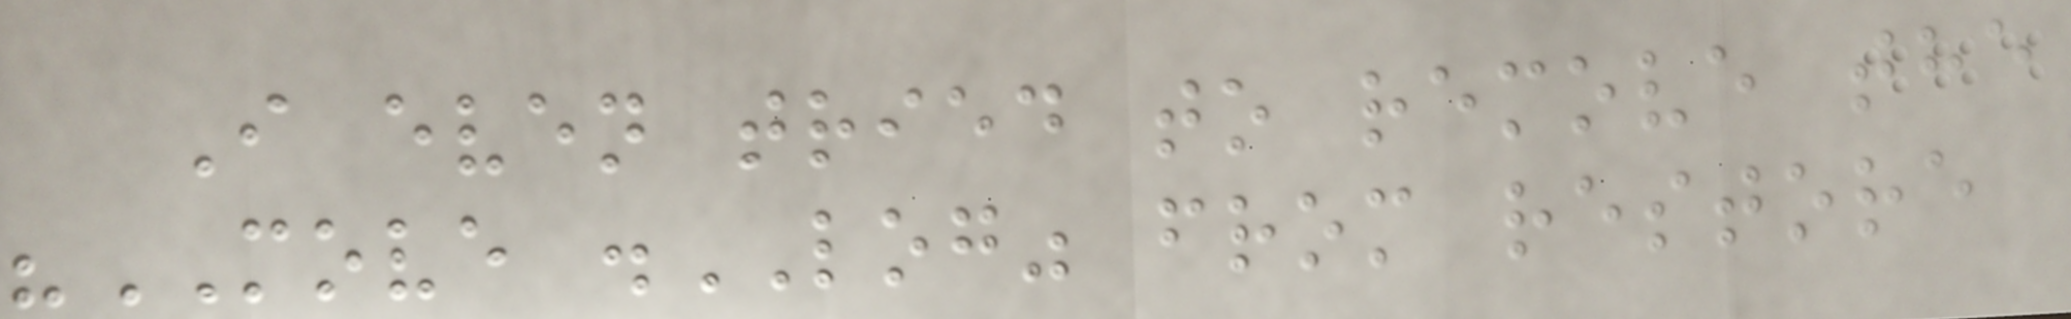I even tried to remove the
"MOVE .LOG" from restore
